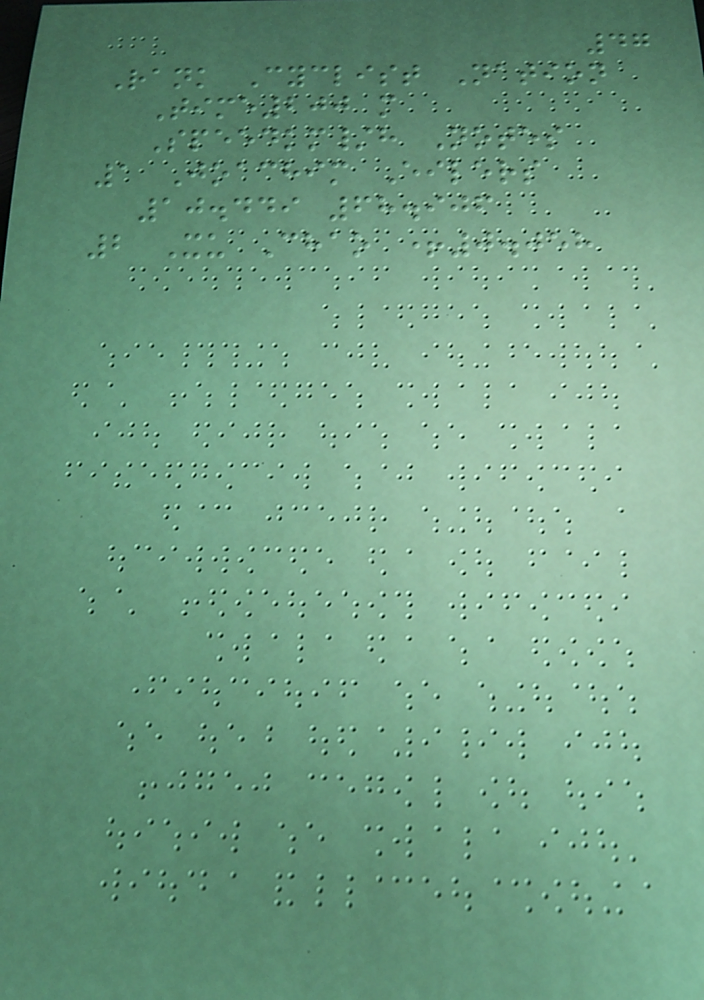47
Rank Cyclist Nation
Time200 m
Speedkm/h Notes
1 Joachim Eilers
10.449 68.906
2 Xu Chao +0.058
